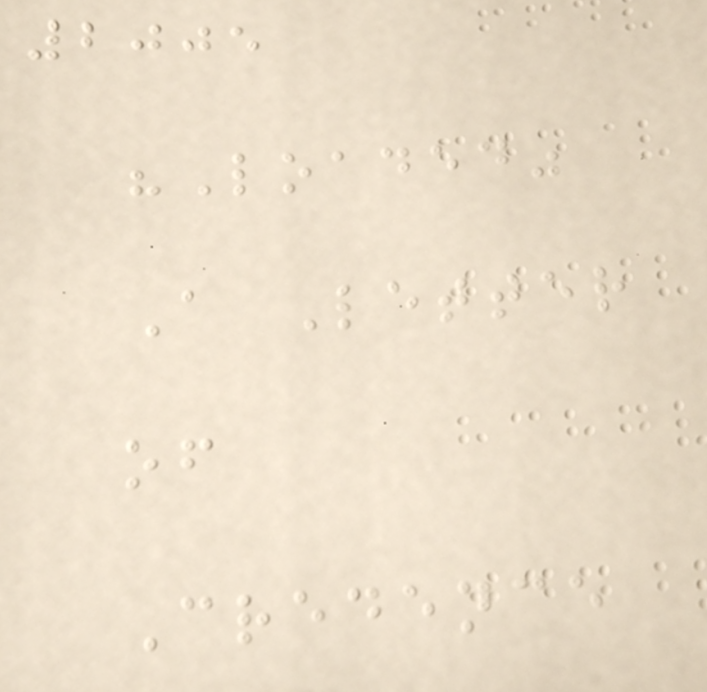2005
"Loaded"
A Letter
of
Credence
